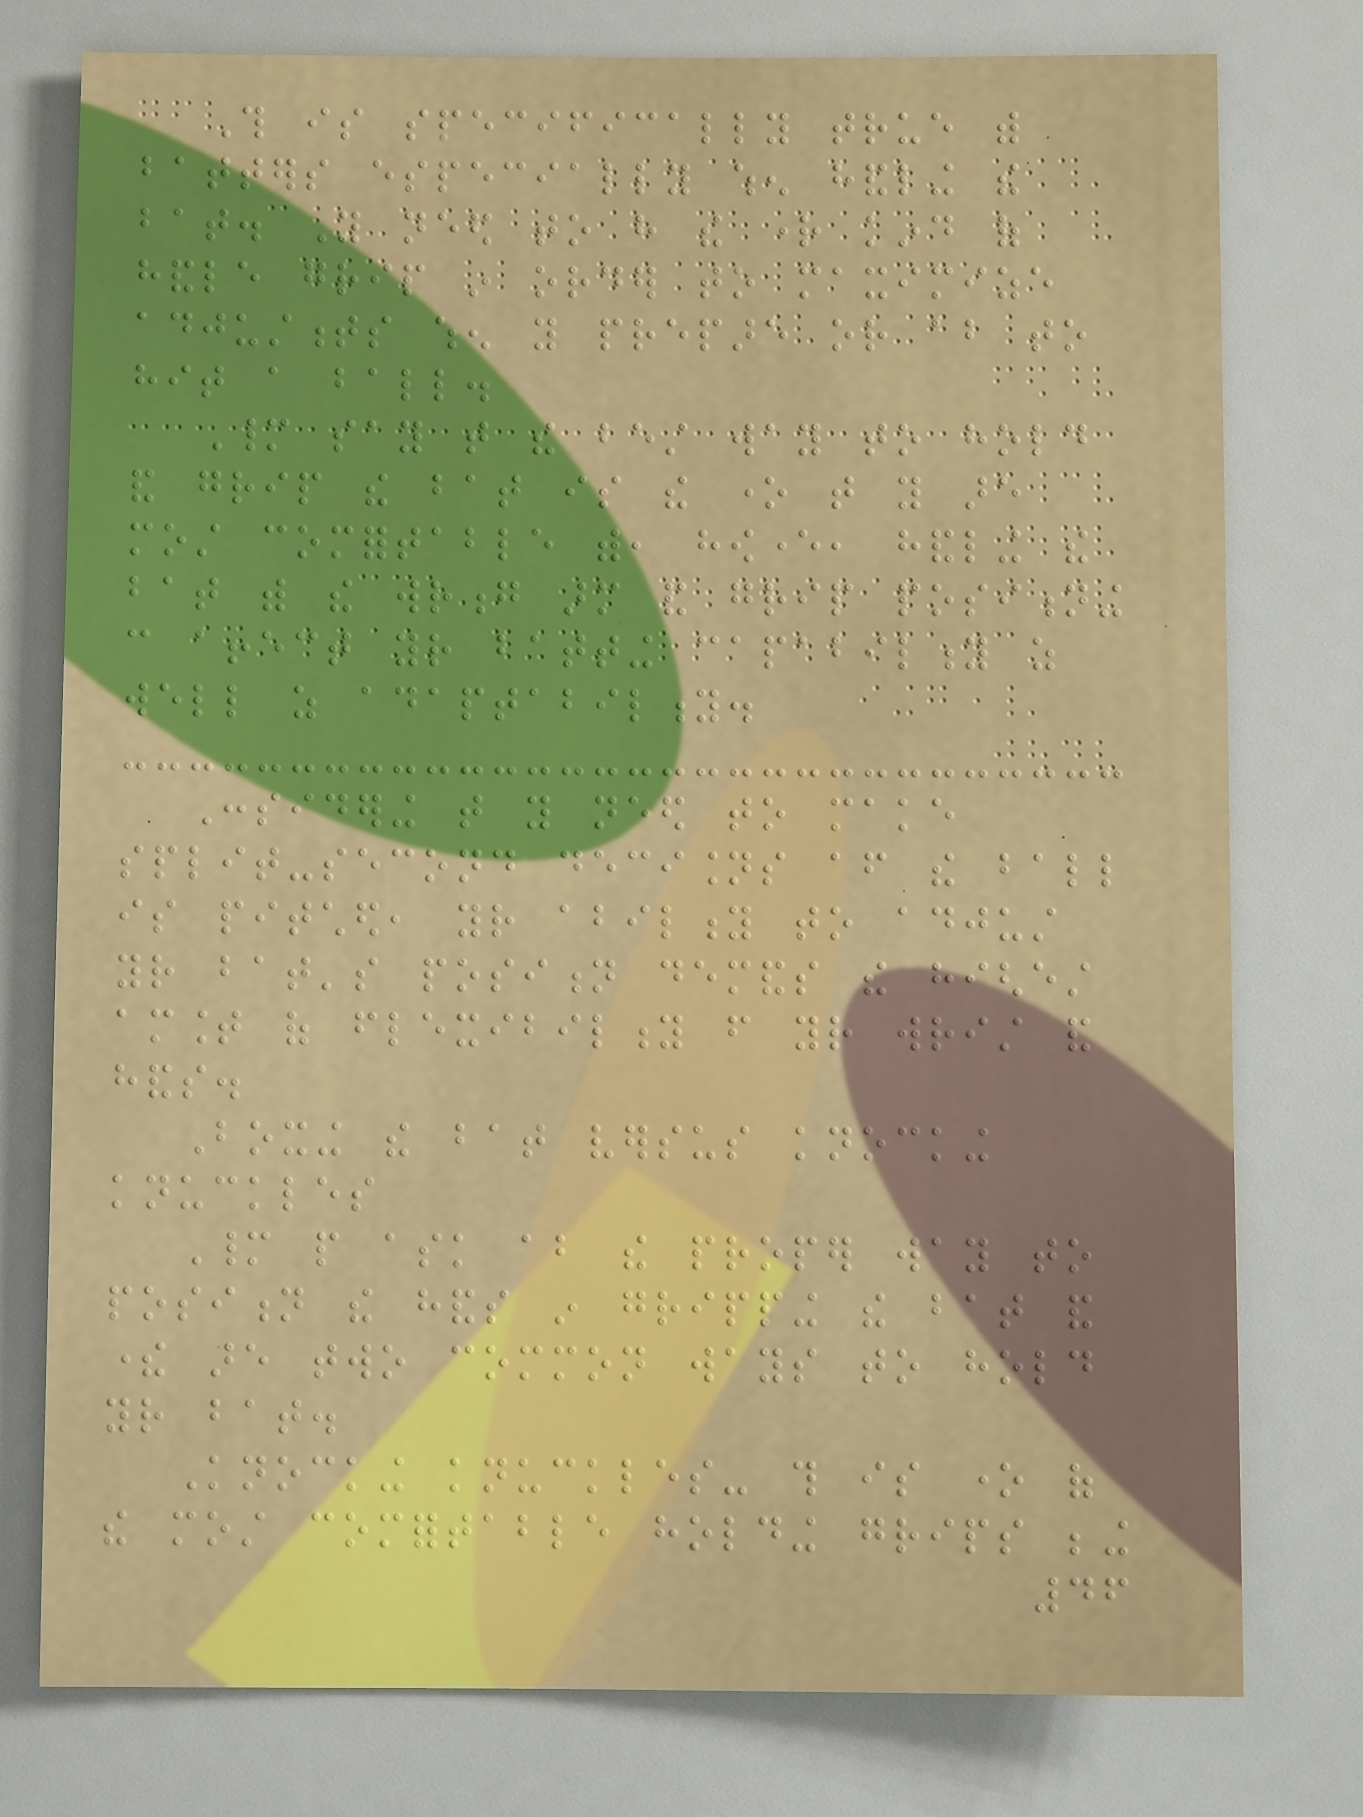This is specifically true with
batters especially when handling the
bat. You need to have the right kind of
handle grip in order to maximize
adjustments when you prepare or about to
hit a ball.
Many say that the best way to hold
and grip the bat is the one that you are
most comfortable with, however, handling the
bat with the wrong arm and grip positioning
can affect your batting capability as
well as adaptability.
Considering that you need to make
split-second decisions after the ball
is pitched, your ability to adjust
your bat's position demands the highest
amount of flexibility from your wrist and
hands.
Boxing the bat versus knocking
knuckles
Many people ask about the proper way to
position the hands in gripping the bat and
there are two common ways to hold
your bat.
Knocking knuckles- this is one of
the most comfortable holding grips being
46
